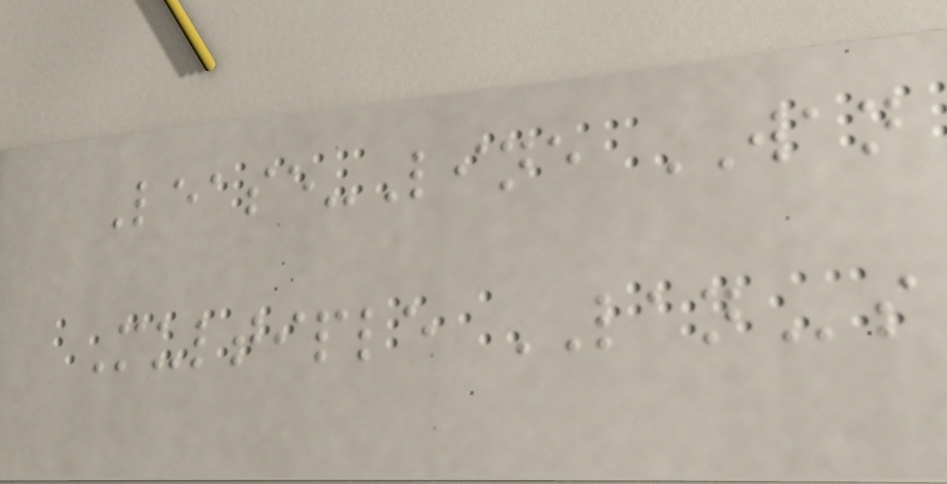Lease-Line WAN
Multiple LANs
